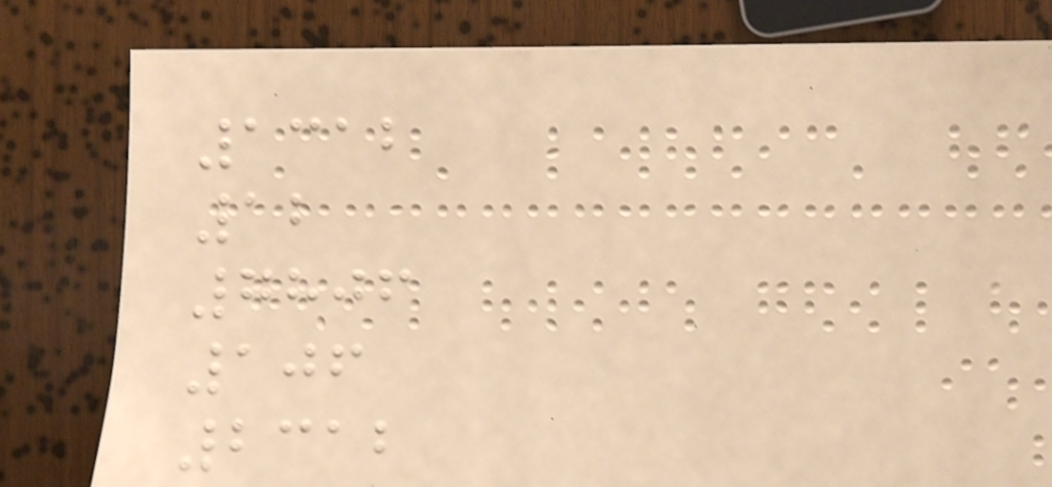1312
12
7806
106
2312
